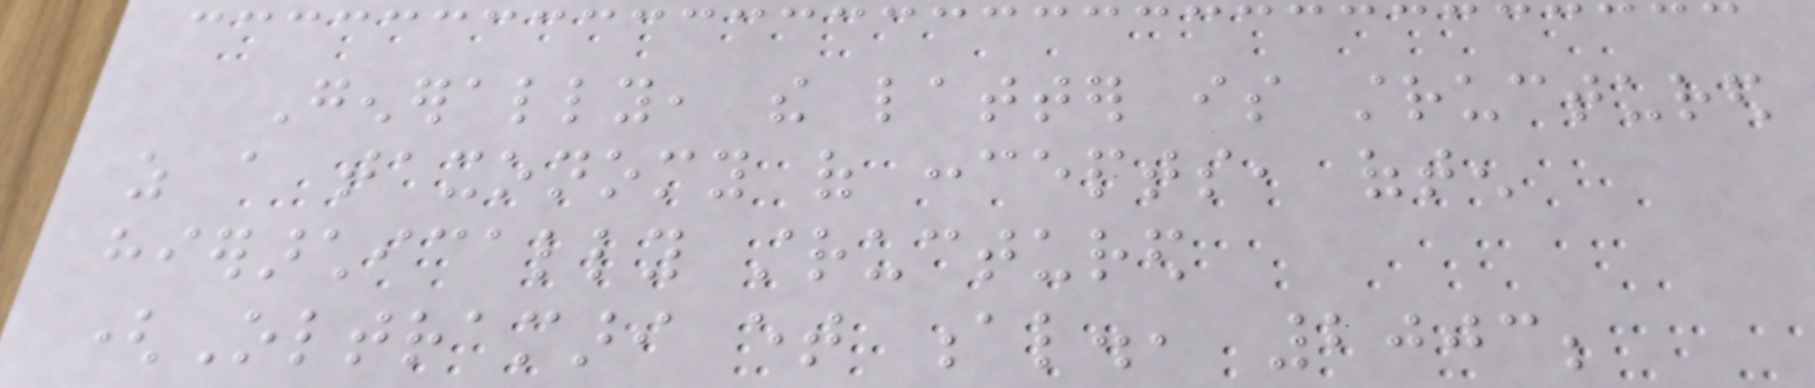Generally, the latter is structured
as a taxonomy of concepts, often
hierarchically structured
(Oltramari et al., 2003;
